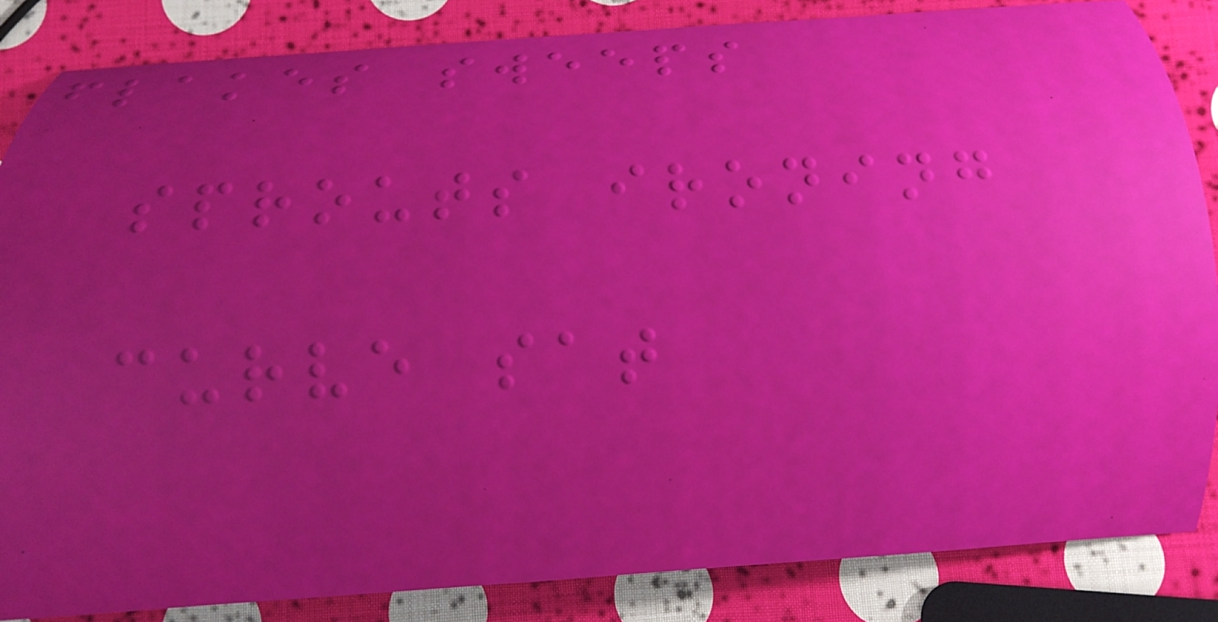flakes sweeps
sprouts ironing
curve sat
